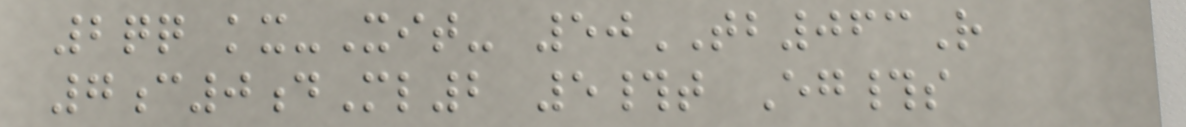2qq kx-Xit- 50TB063R
7c0dMl2 5#t Eg#s
